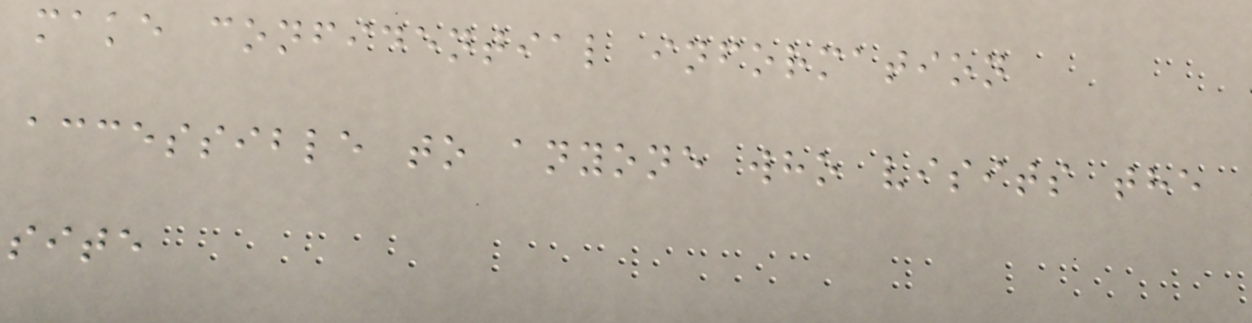make confidential information
accessible to anyone who visits the
site
